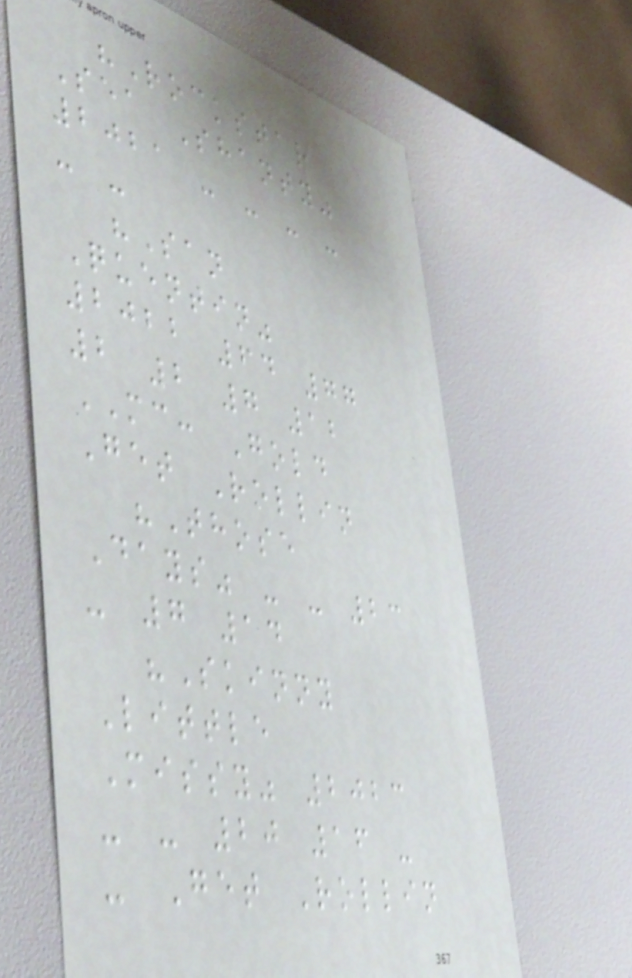"Rockstar
Sea Shanty"
2021 - - - -
- -
"San
Quentin"
2022 64 77
2 2 7 12
MC: Gold
Get Rollin
"Those
Days" - - 23
- 7 14
"Skinny
Little
Missy" 2023
- - 20 16 -
- Get Rollin
